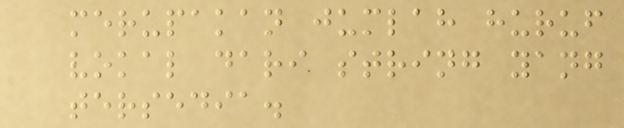merupakan jumlah huruf
vokal dari string yang
tersedia.
